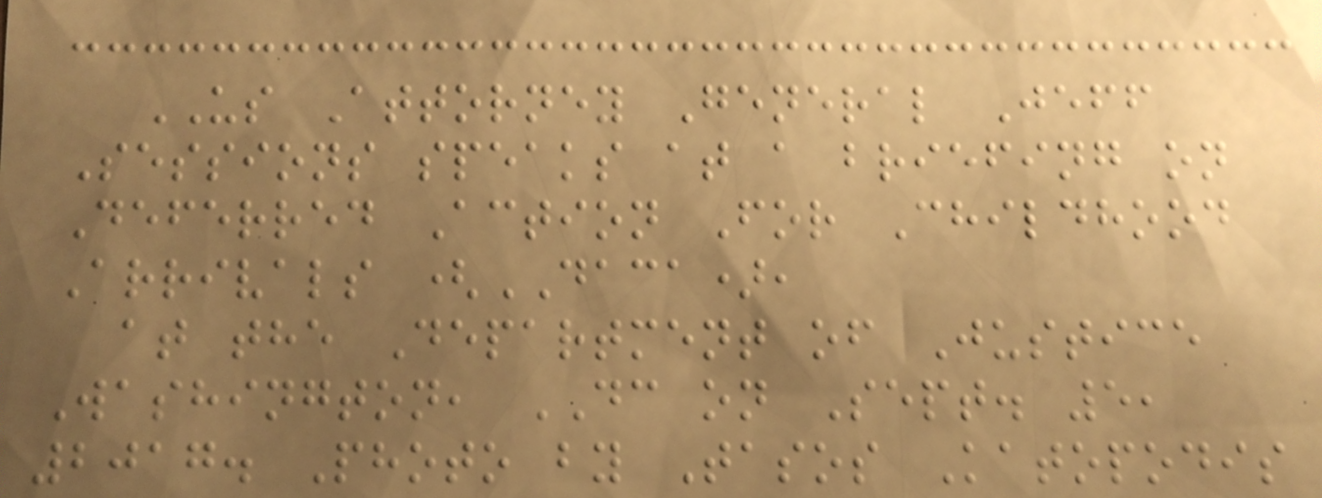US Attorney General Jeff
Sessions speaks at a briefing on
Deferred Action For Childhood
Arrivals (DACA),
at the Department of Justice
Washington, DC on Sept. 5,
2017. Photo by Tasos Katopodis
